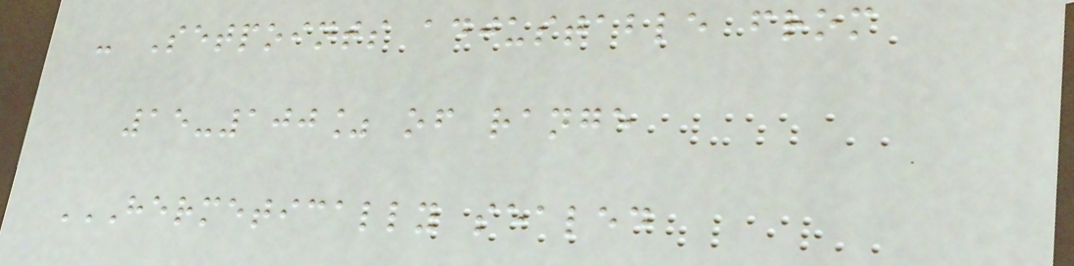- Setpoints adjustable from
15-100% of range
HERMETICALLY SEALED
